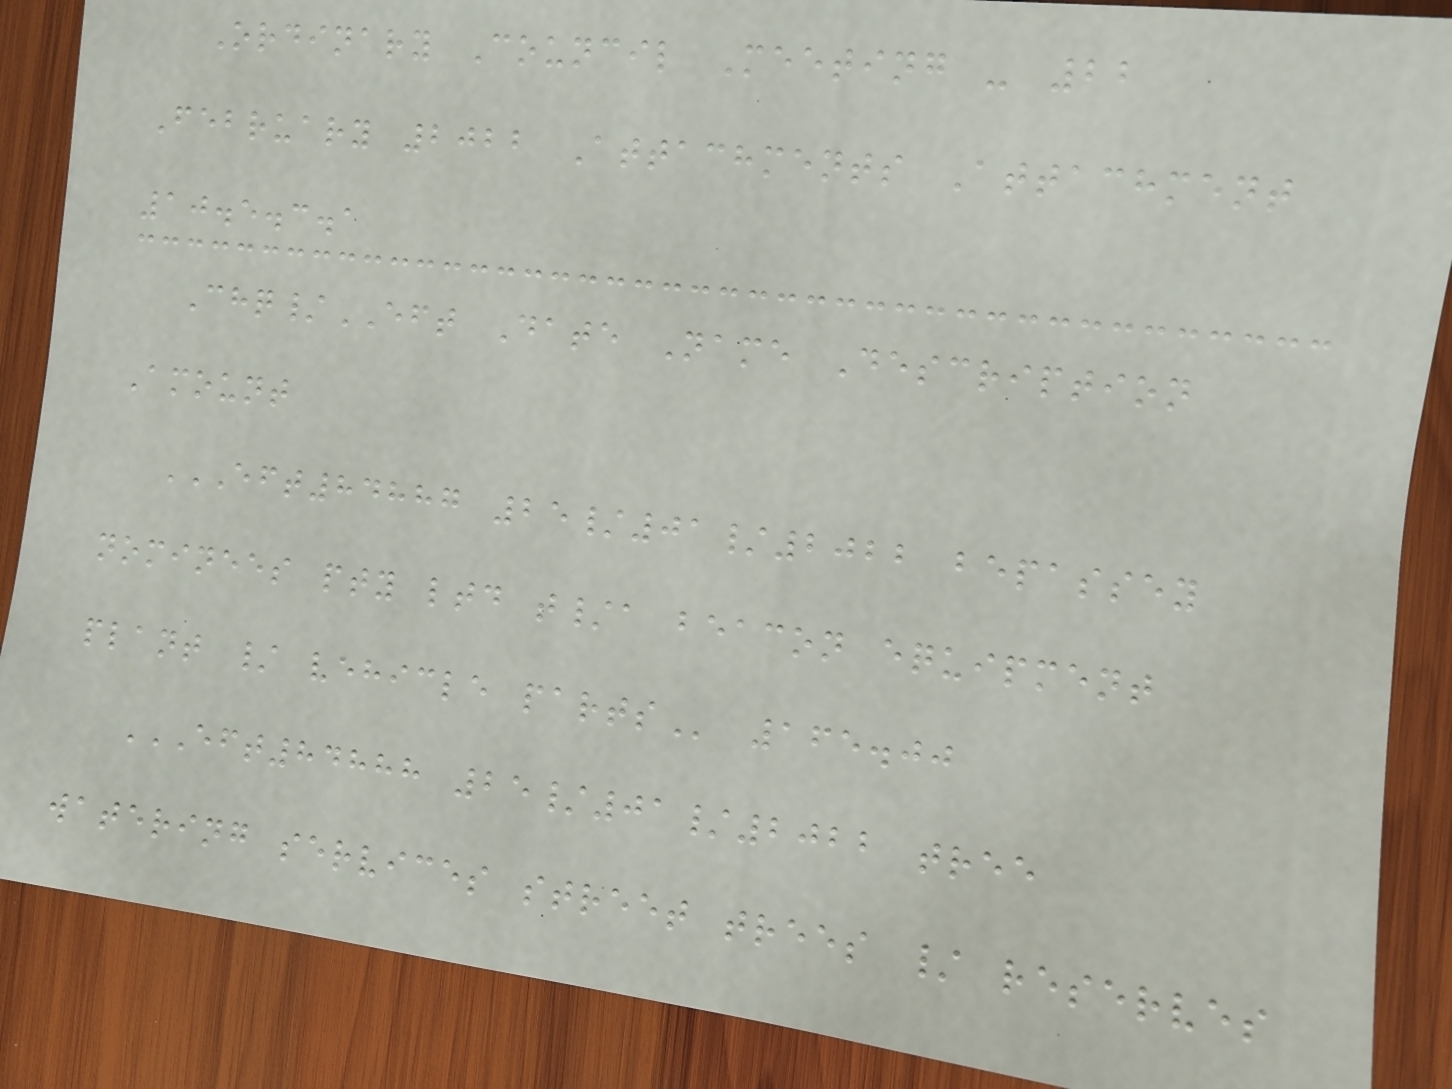Ordinary Council Meeting - 22
February 2022 Attachments Attachment
10.5.3.1
Chq/EFT Date Name Description
Amount
EFT84887 25/01/2022 BEPASSEY
NOMINEES PTY LTD T/A BEACON EQUIPMENT
PLANT / VEHICLE PARTS 165.00
EFT84888 25/01/2022 TREE
WATERING SERVICES STREET TREES / RESERVES
